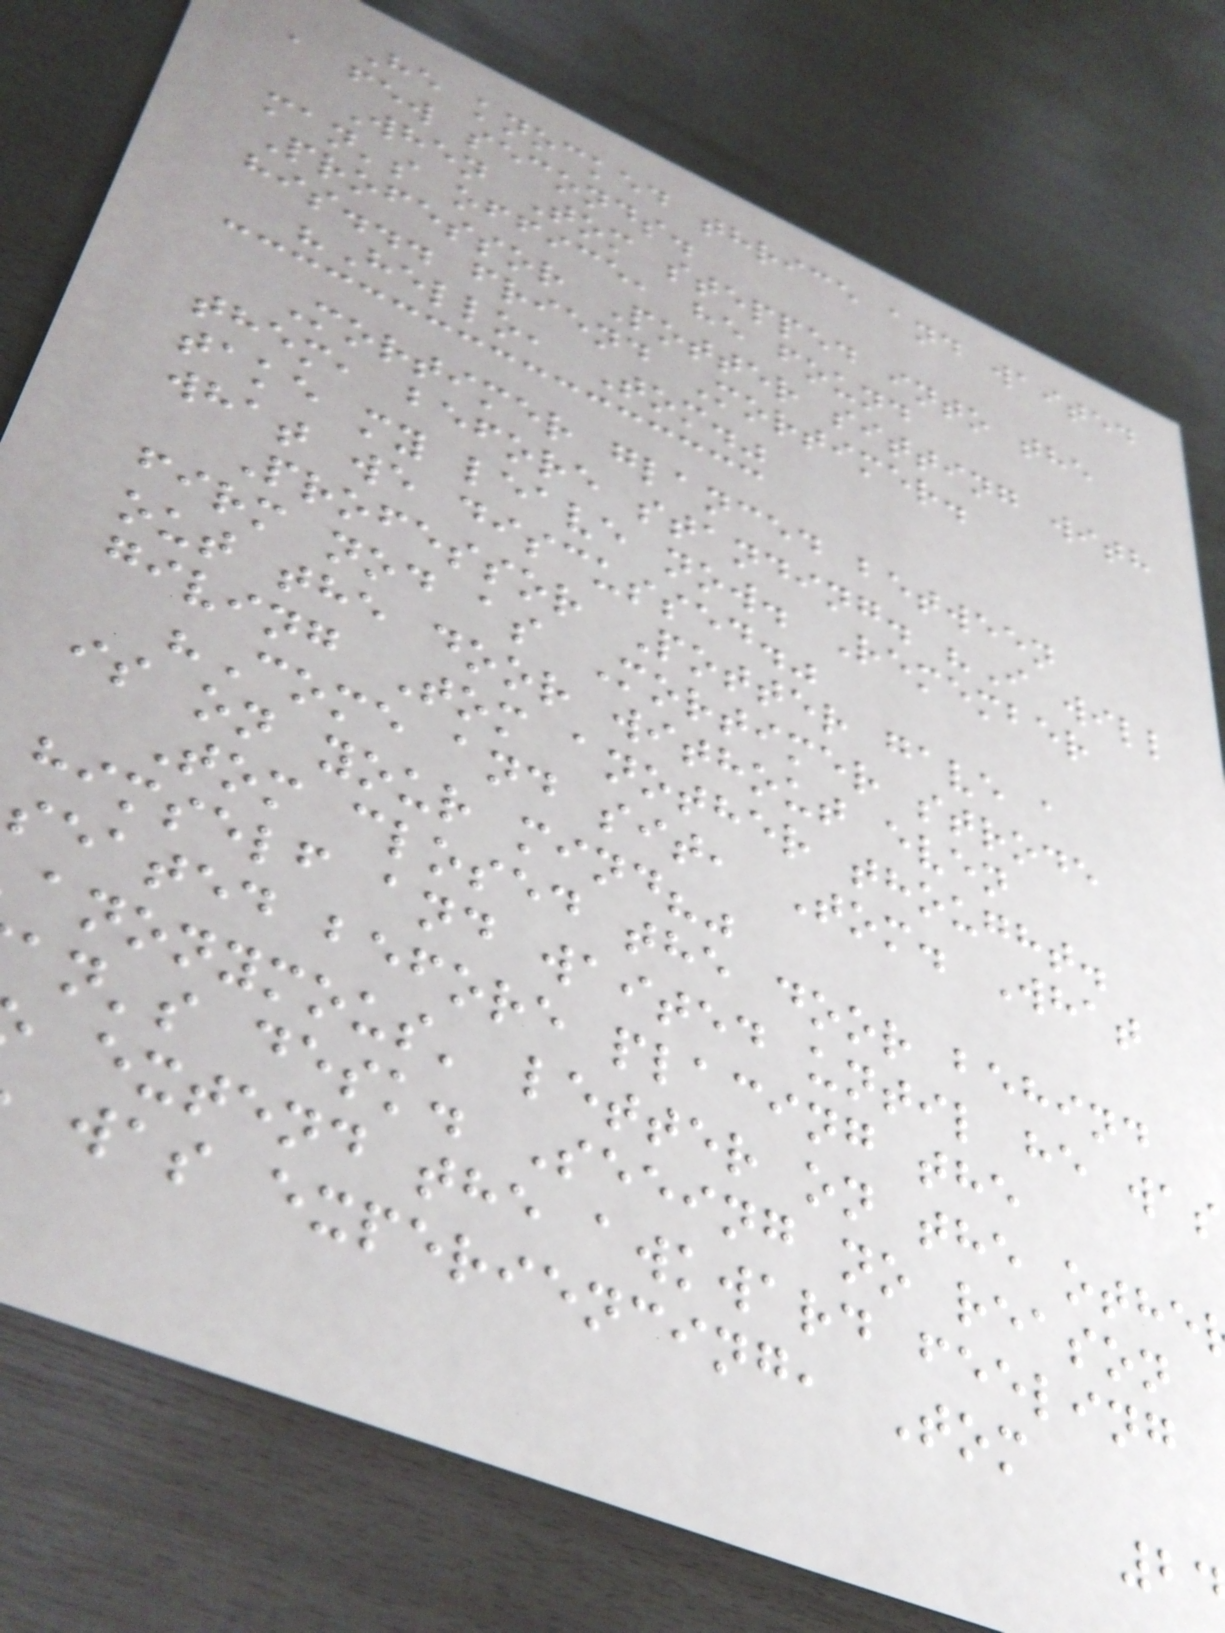He knocked thrice and waited
a few seconds.
When Tom stepped into the
man's office, he found
Professor Potter sitting with
his... friend Mortimer.
"Hello, Tom."
Mortimer glanced between
them, before standing. "I will
take my leave now. Remember
what we discussed."
Professor Potter gave a
firm nod as Mortimer strode
out the door without even
giving Tom another thought.
"Come and sit, Tom. What
is on your mind?"
Tom closed the door behind
himself and waited until he was
seated before placing the
anonymous' letter on the othe
an's desk. Seeing no reason
extend the awkward feeling
was experiencing, Tom
